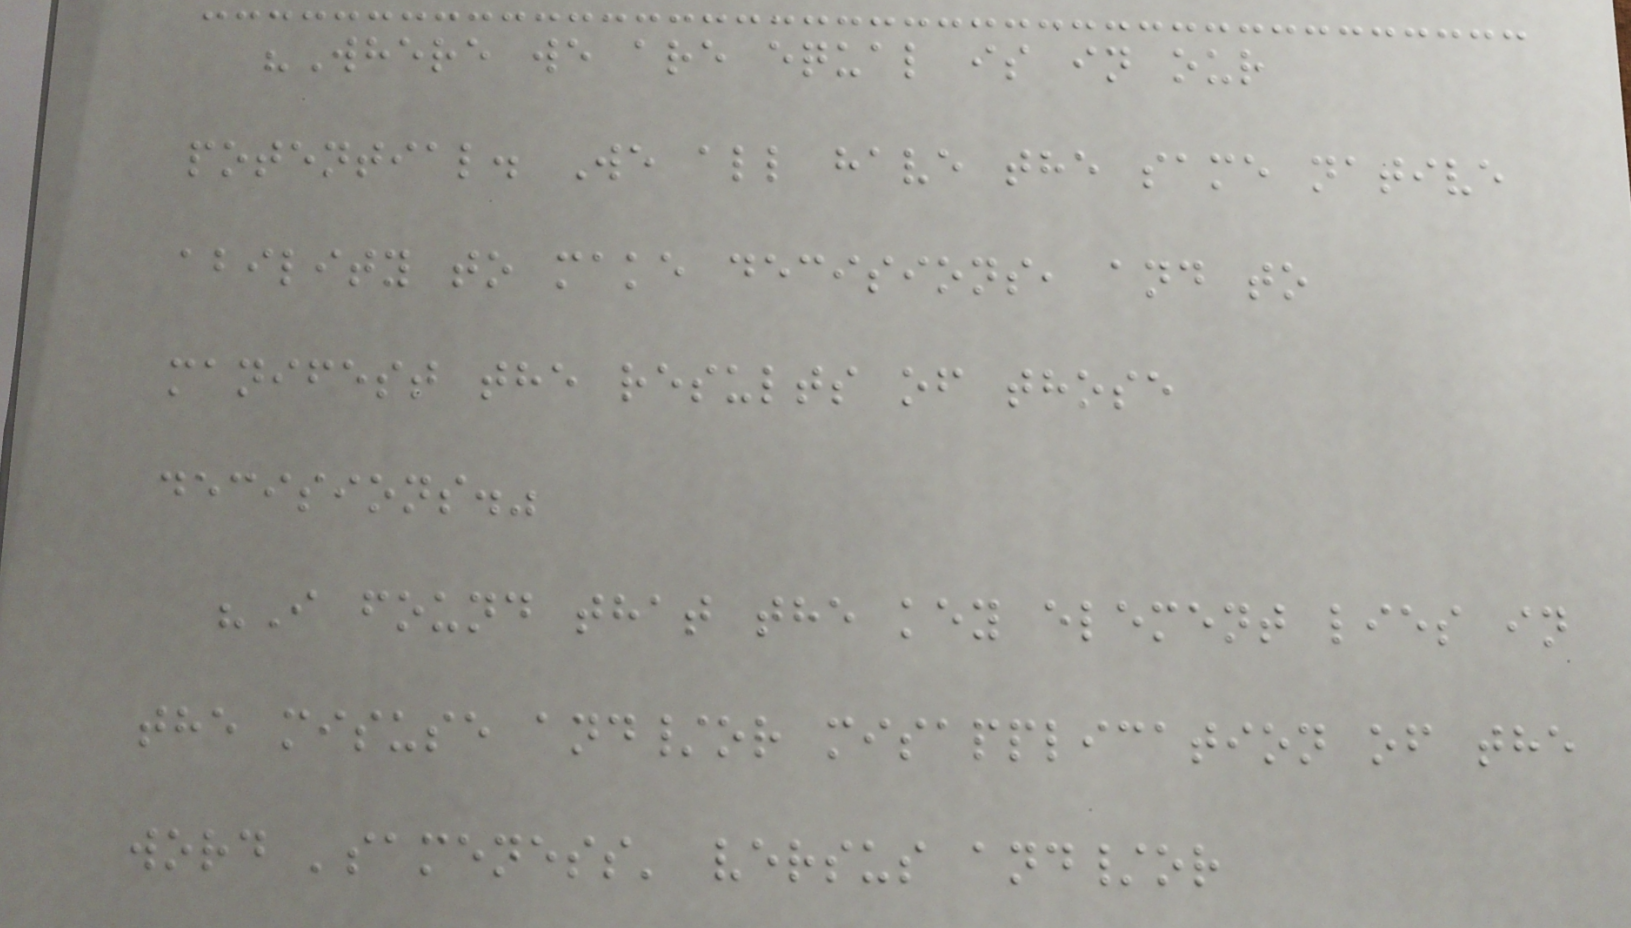"Where we are equal is in our
potential. We all have the same native
ability to make decisions, and to
manifest the results of those
decisions."
"I found that the key element lies in
the misuse and/or misapplication of the
word 'sameness' versus and/or
